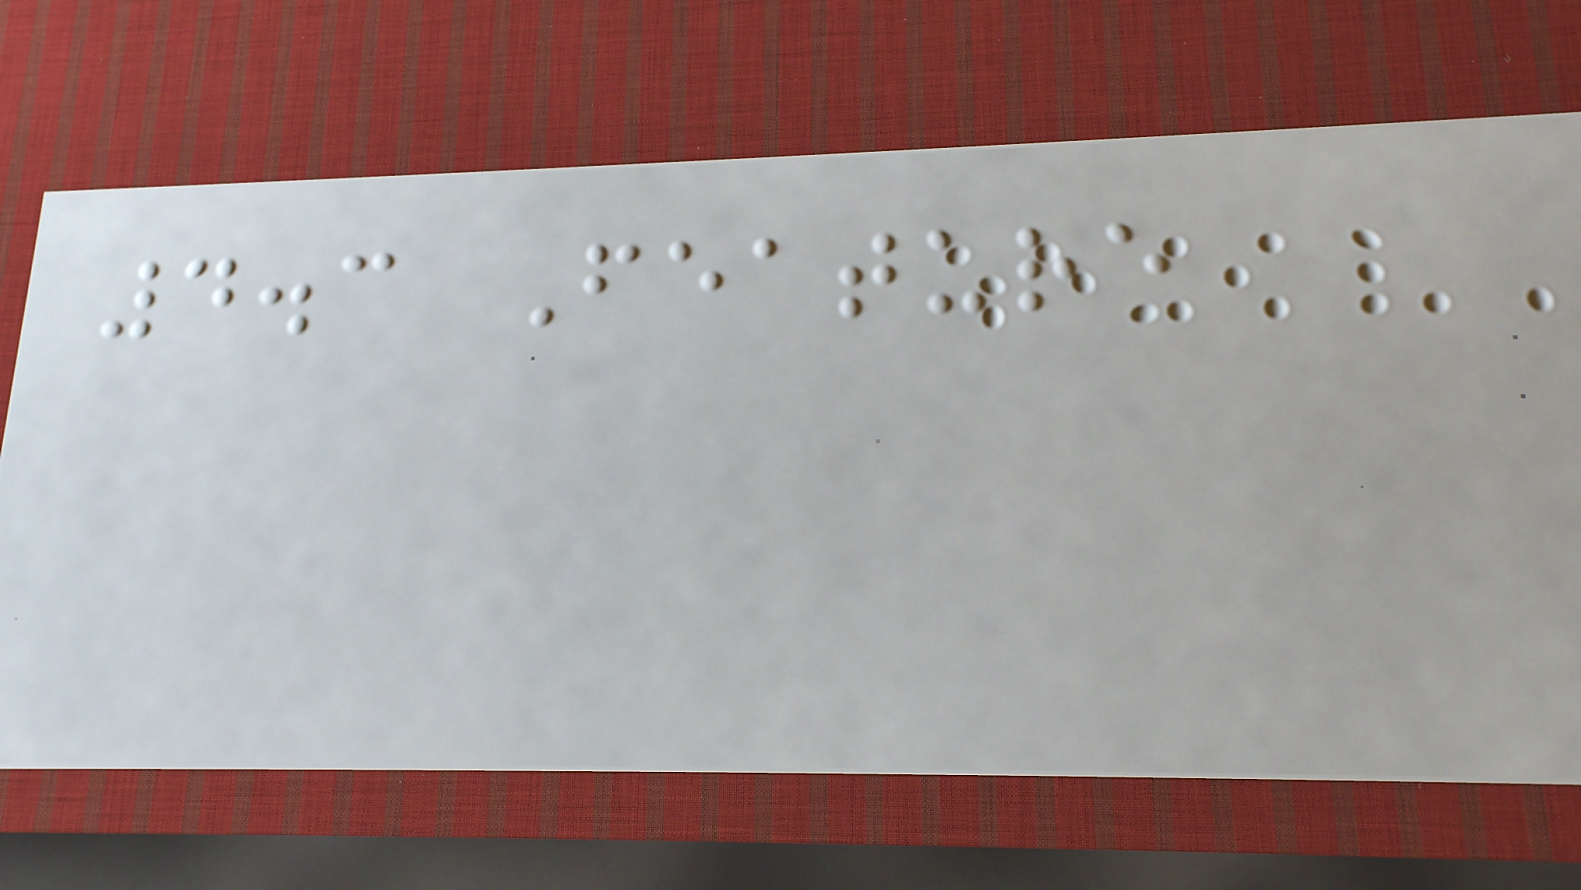4.3 Feature
